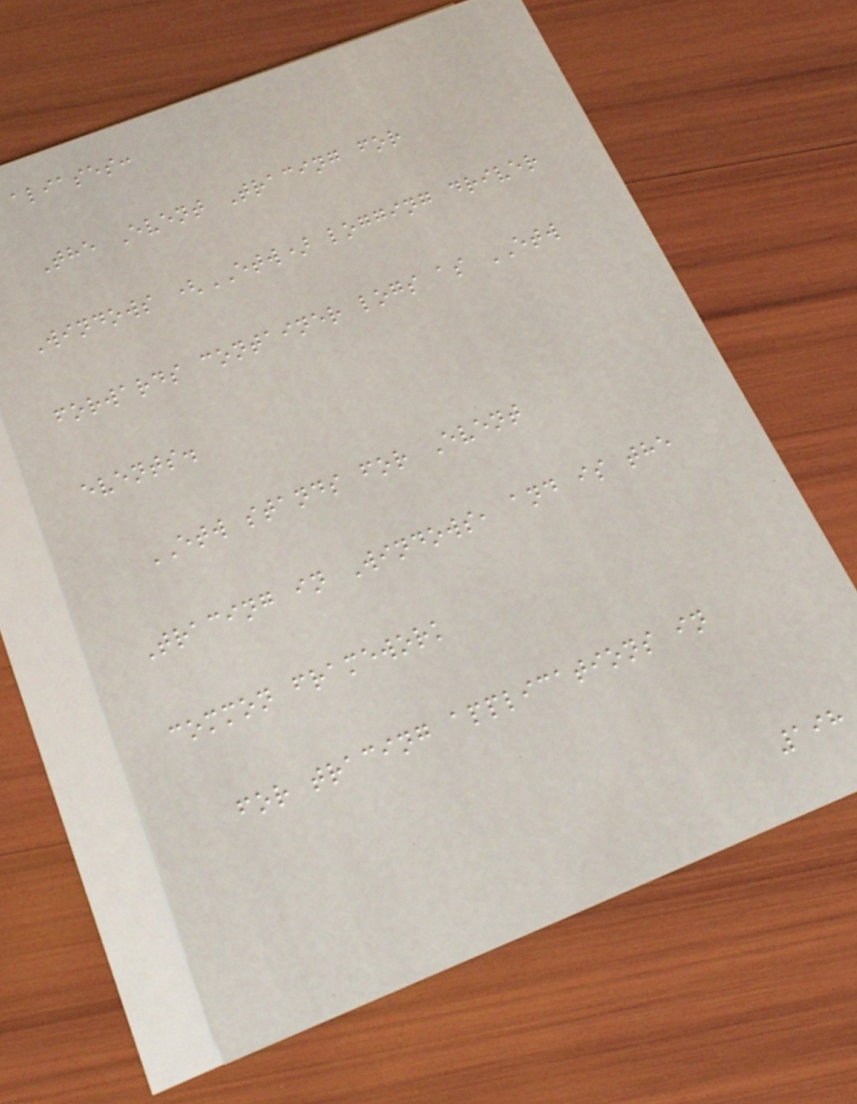aliases:
The Event Tracing for
Windows (ETW) logging driver
forwards container logs as ETW
events.
ETW stands for Event
Tracing in Windows, and is the
common framework
for tracing applications in
198
